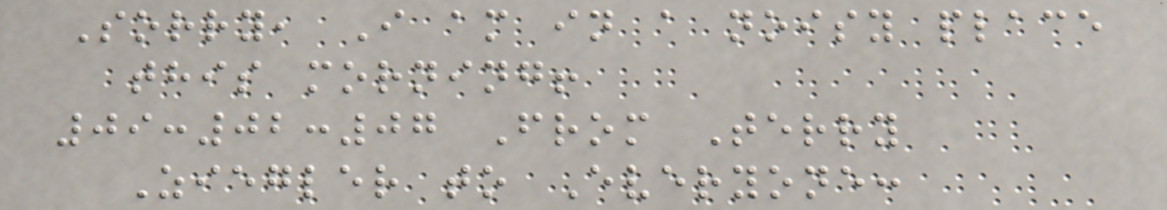Sorry, I am in a noisy place
this morning!
09:02:07 From Terry
Ziegler to Everyone:
